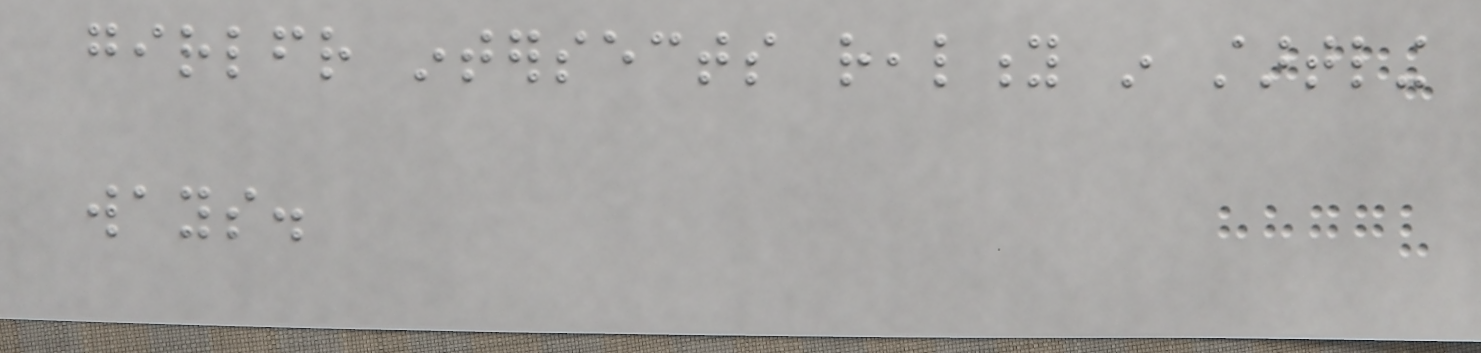girlfriend intersects reality in startling
ways.
